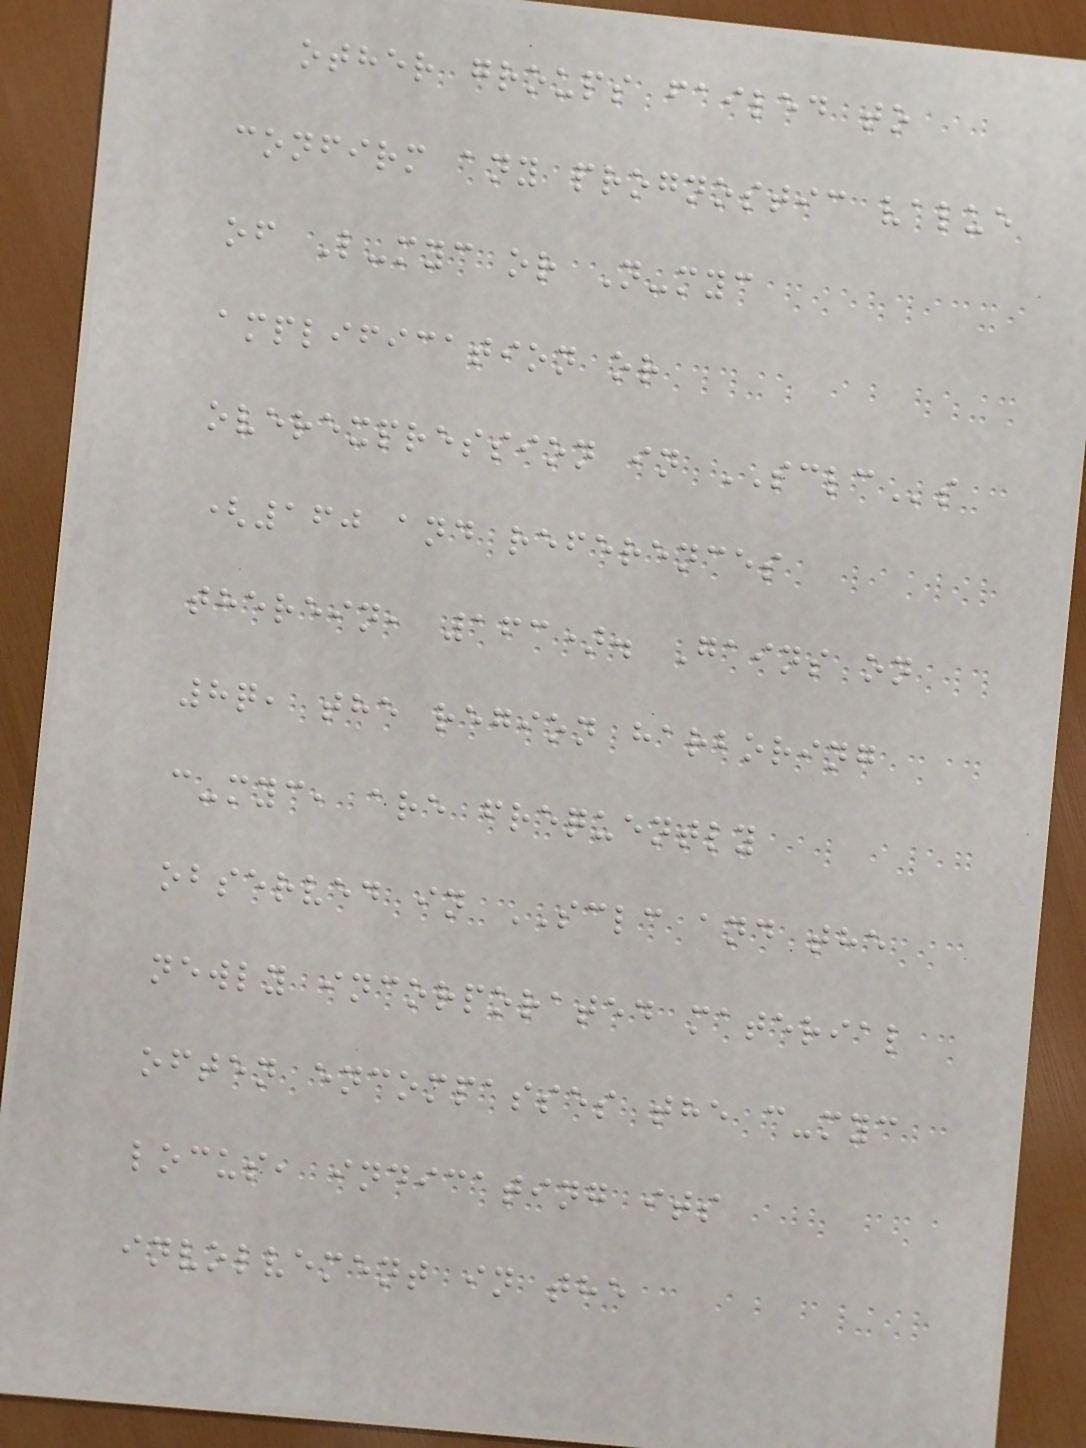other groups failed to
confirm any prognostic value
of L-myc or N-myc
amplification or
overexpression in SCLCs
(160 and references
therein, 163). Gains on
8q, the region harboring
c-myc, are frequently
observed in SCLC and the
newly incorporated material
often encompasses the c-myc
locus, indicating its
involvement in the
